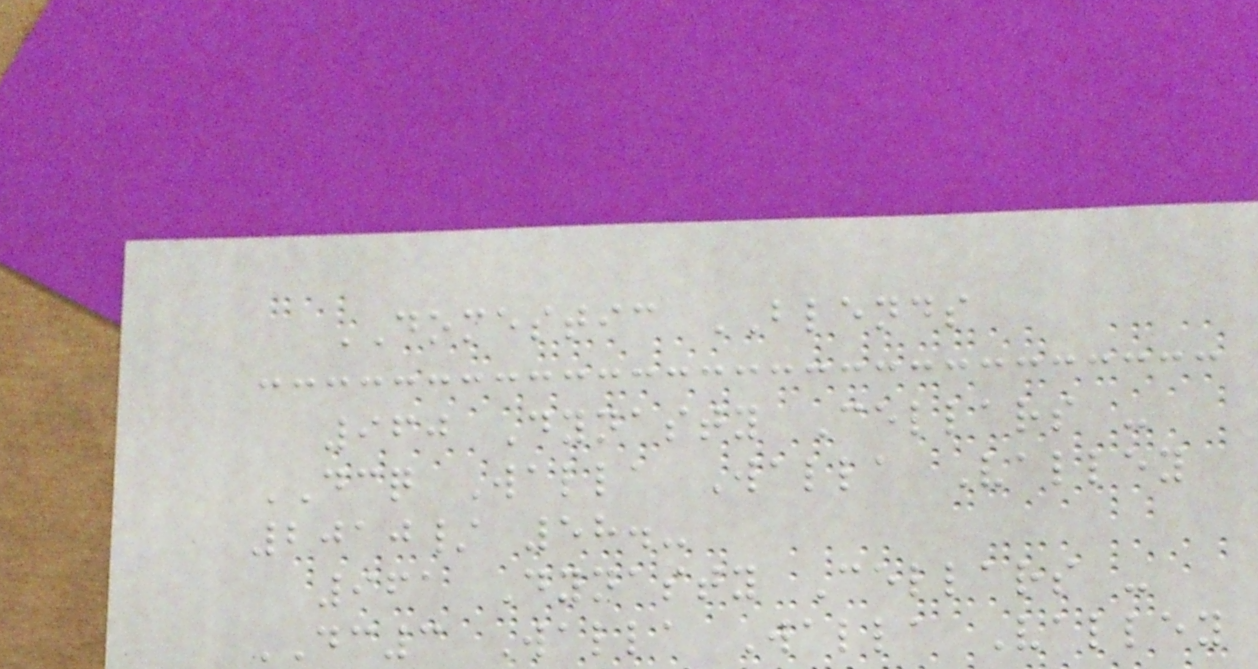DOMESTIC BLENDS
960 Dynasty Cellars -
DCQ Walla Walla Valley
2010/ 58.-
961 Dynasty Cellars -
DC3 Walla Walla Valley
